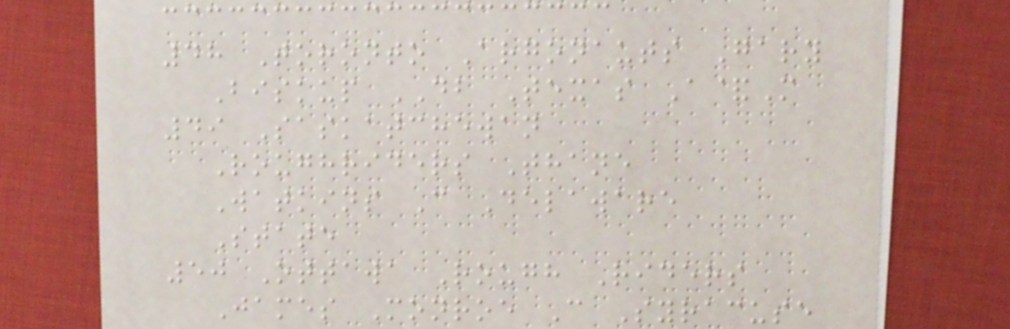48 Toronto Argonauts Gary
Biskup DB Texas A&M
49 Saskatchewan
Roughriders Thane
Watkins C Delaware
State
50 Ottawa Rough Riders
James Monroe C Syracuse
